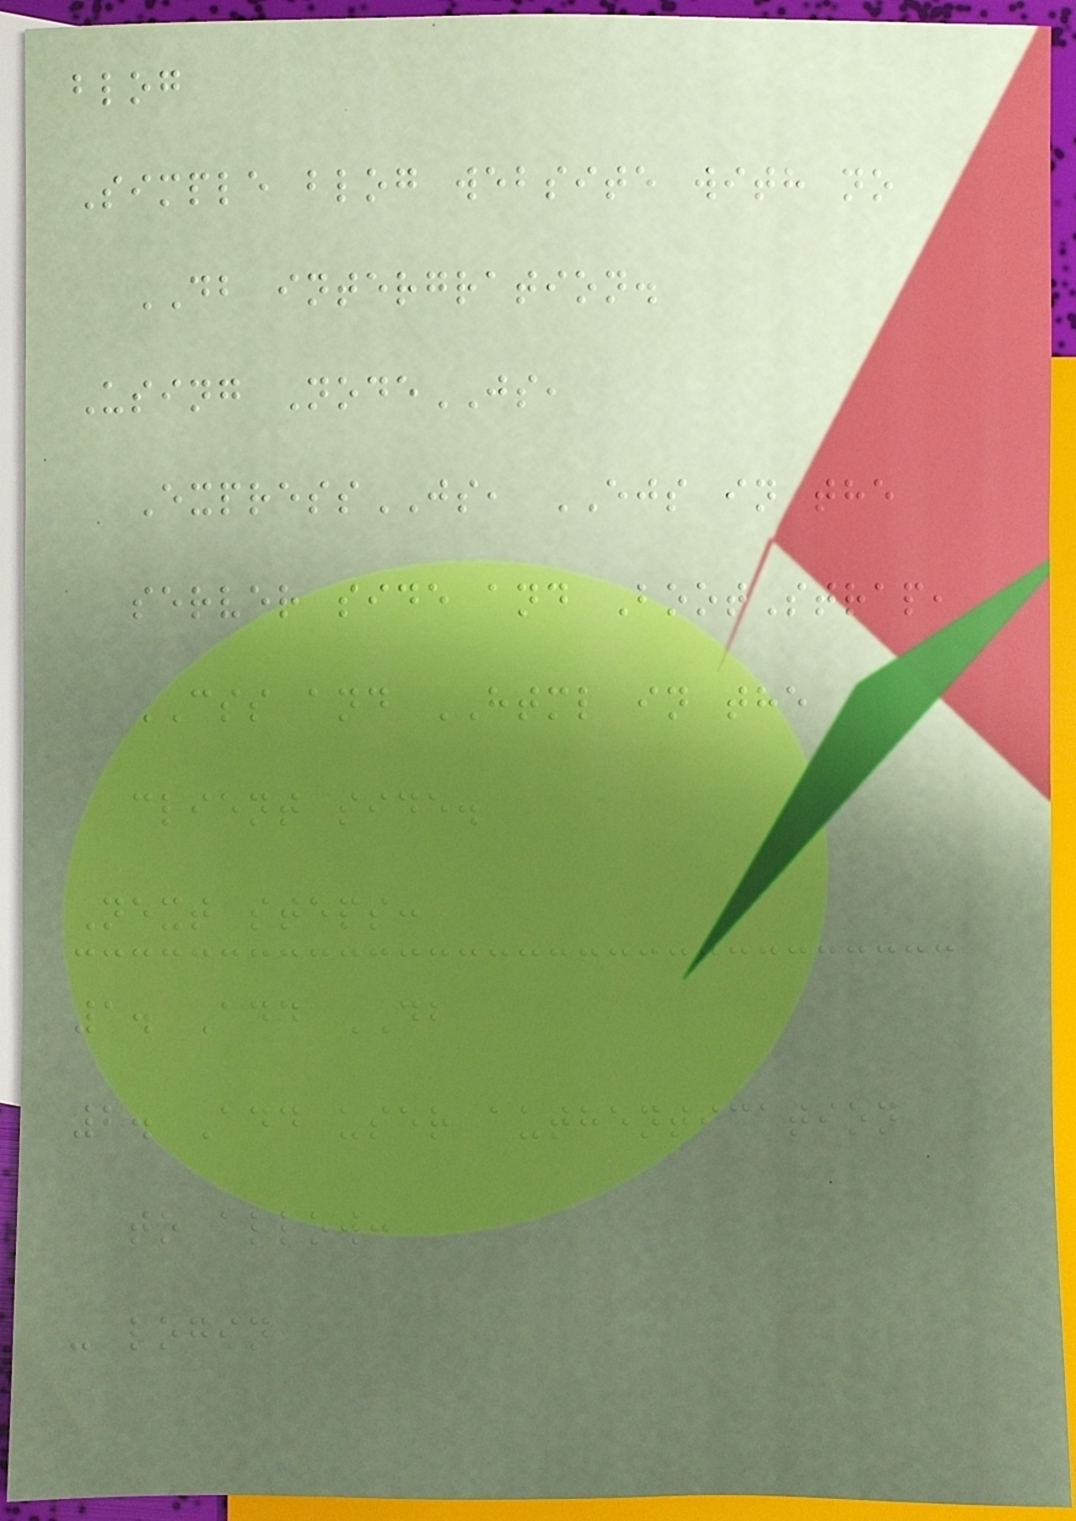blog
Simple blog website with no
DB intergration.
Using NodeJS,
ExpressJS, EJS in the
server side and BootStrap,
CSS and HTML in the
client side.
Next steps:
1. Add DB
2. Add user authentication
to allow:
- login
